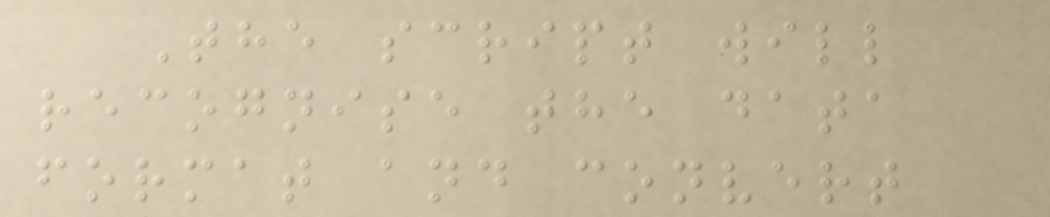The script will
recognise the data
format and convert
